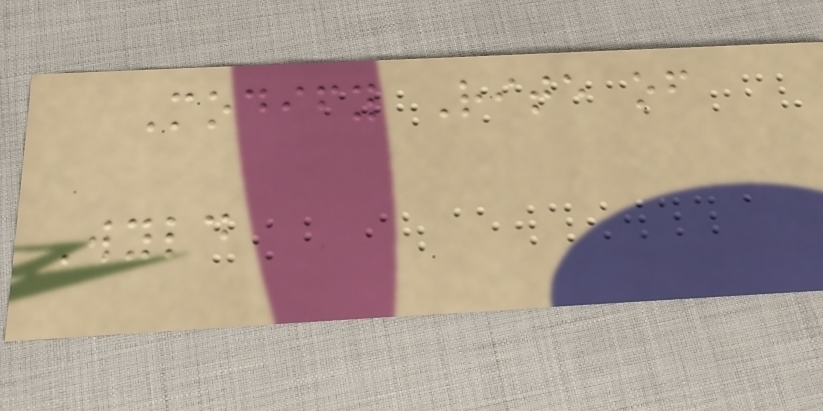Modify Rite of
Wyld
